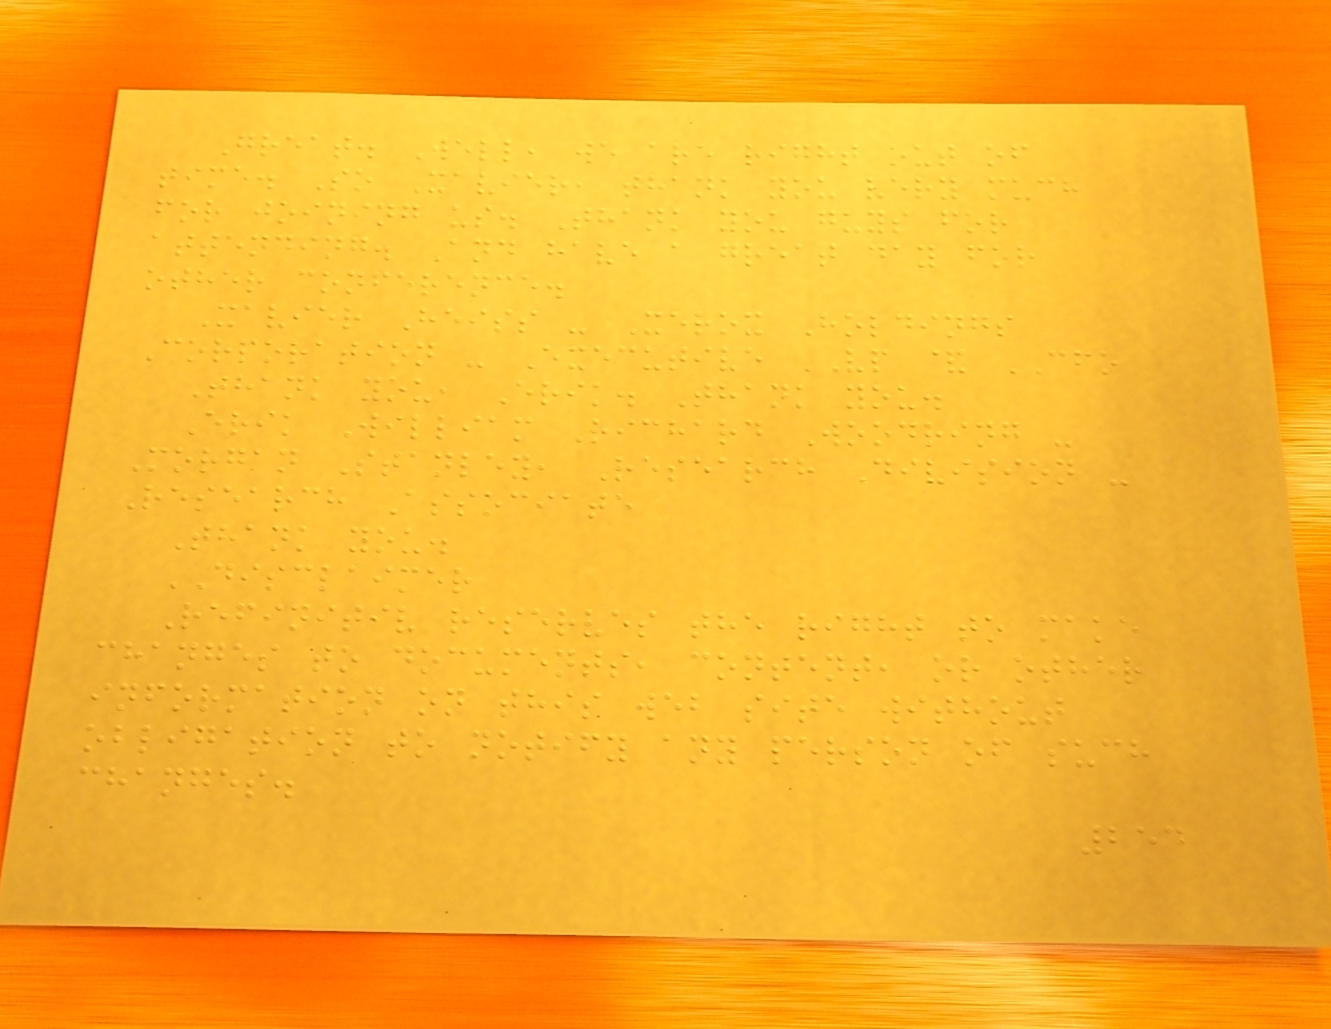Great. Well, we are right out of
time. So Xavier, thank you very much
for joining us. Thank you guys for
attending. And have a great day for
other conference.
Xavier Heiss - Xerox Holdings
Corporation - Executive VP & CFO
Thank you, Erik. Thank you.
Erik William Richard Woodring -
Morgan Stanley, Research Division -
Research Associate
Thank you.
DISCLAIMER
Refinitiv reserves the right to make
changes to documents, content, or other
information on this web site without
obligation to notify any person of such
changes.
254
